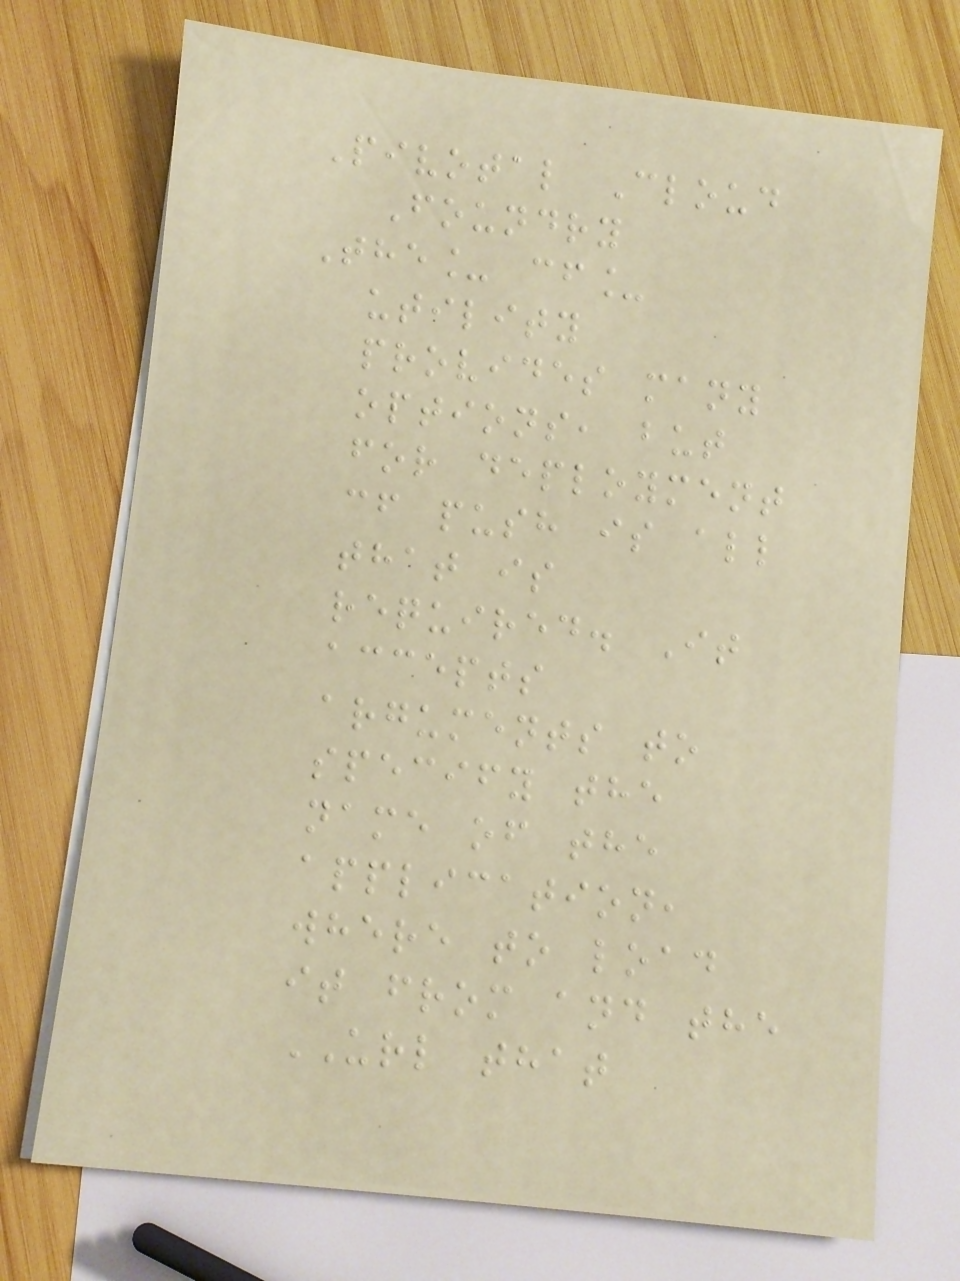Pivotal Cloud
Foundry
The_ cf_
utility
provides many
options, but
for deployment
cf push is all
that is
required. It
accepts
arguments to
specify the
name of the
application,
where to load
it from and the
URL that
